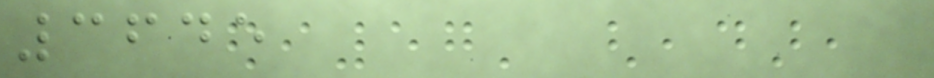3645
